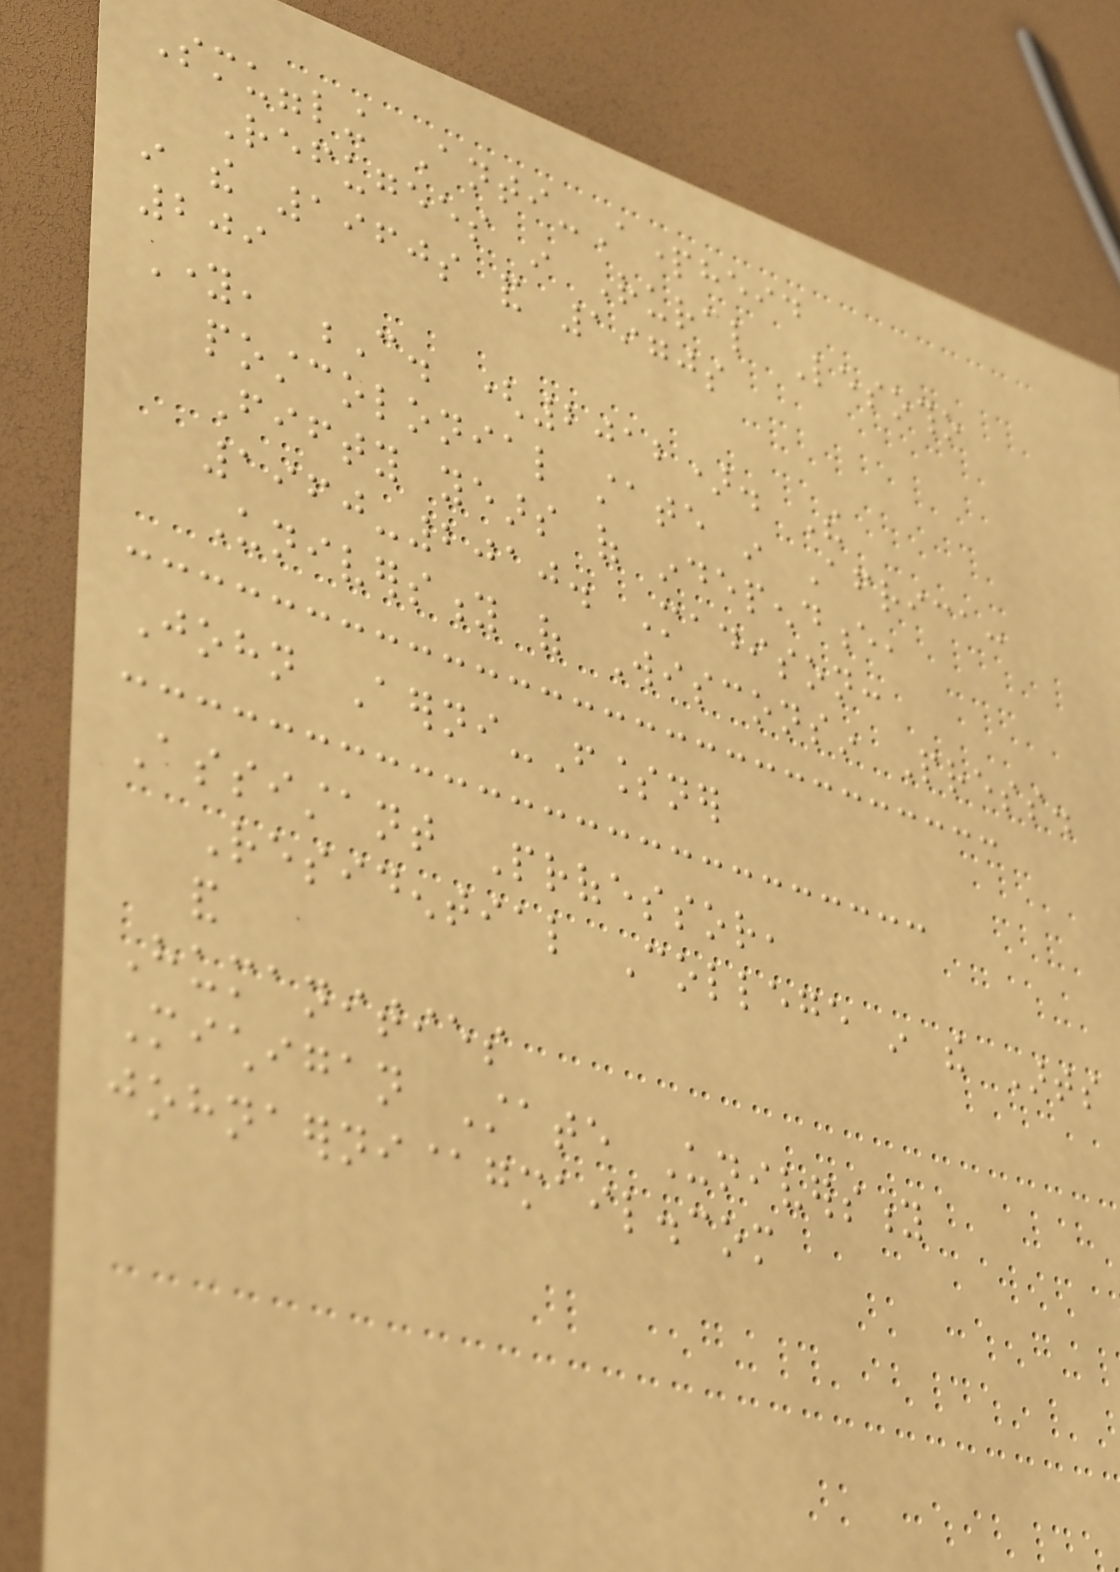Smuggling Anti-Apartheid
Refugees in Rural Lesotho
in the 1960s and 1970s
209
Young, C. (2012). The
postcolonial state in Africa:
Fifty years of independence,
1960-2010. Madison:
University of Wisconsin Press.
John Aerni-Flessner
Assistant Professor,
Residential College in the Arts
and
Humanities
Michigan State University
johnaerni@gmail.com
